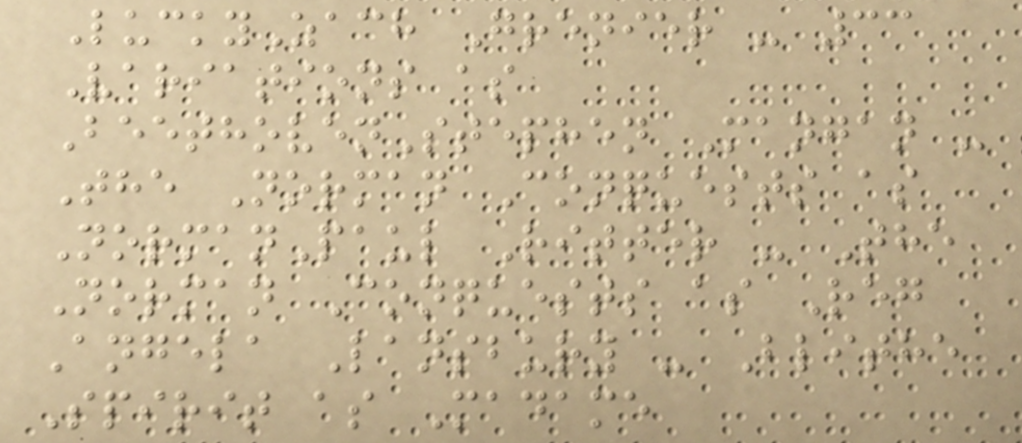LuckyZach Grenier - 33
Variations as
BeethovenStephen Mangan -
The Norman Conquests as
NormanPaul Ritter - The
Norman Conquests as Reg
Angela Lansbury - Blithe
Spirit as Madame
